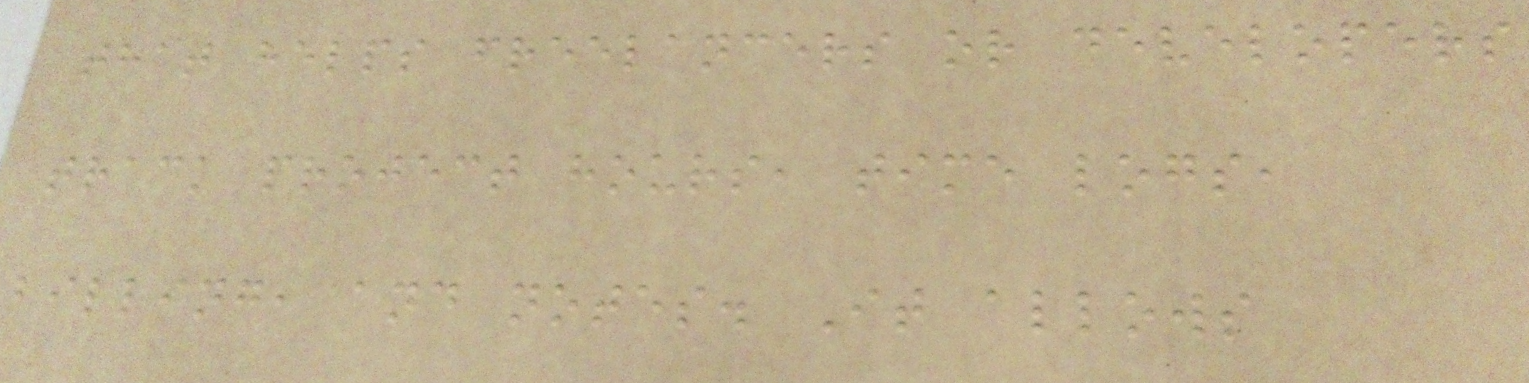that helps freelancers or developers
track project hours, time logs,
billing, and notes. It allows
